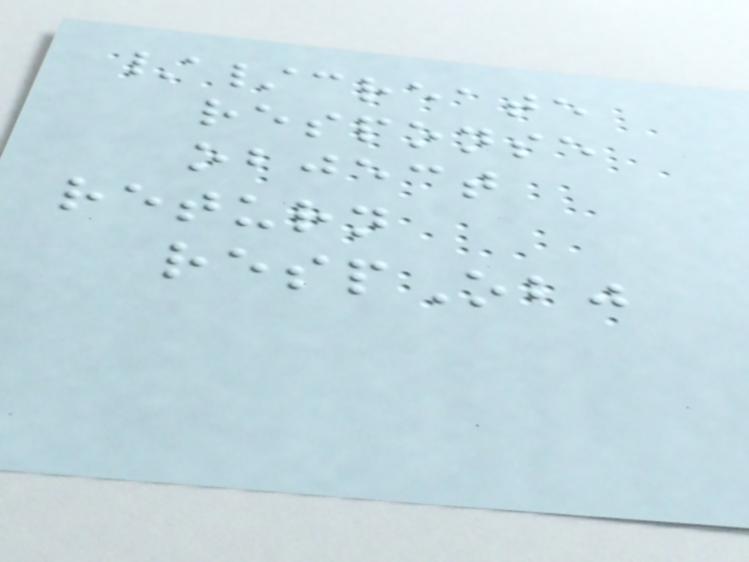//create
response
object
return
respObj
